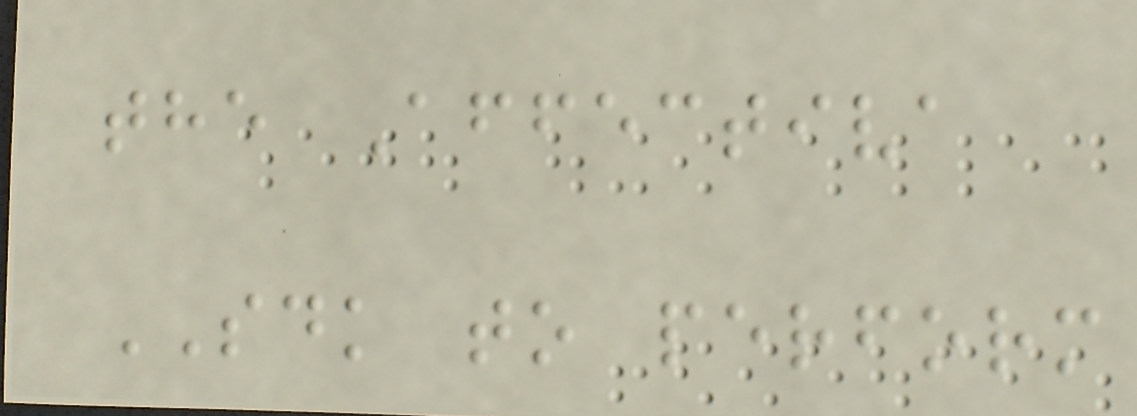the Affectiva
SDK to perform
